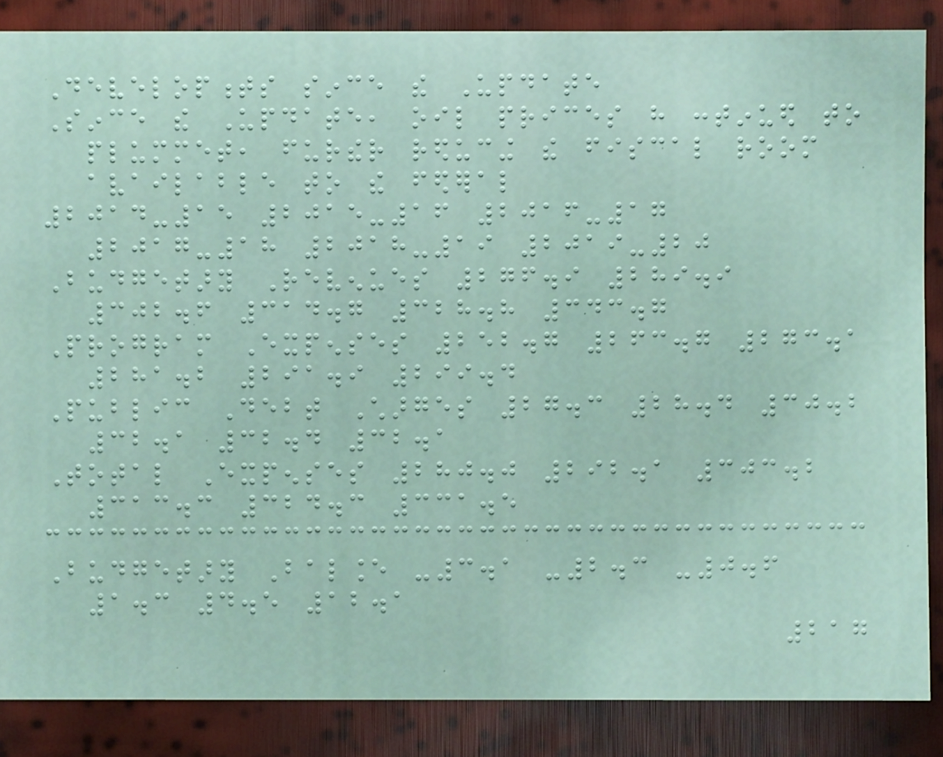Developments since the Update
Since the Update, oil prices have continued to
plummet, further reducing the fiscal room
available to the federal
2014-15 2015-16 2016-17
2017-18 2018-19 2019-20
Budgetary Revenues 276.9 289.9
302.6 314.7 328.8 343.7
Program Expenses 252.7 263.7 273.1
281.2 291.9 299.4
Public Debt Charges 27.3 28.4 30.2
32.1 32.4 32.1
Total Expenses 280.0 292.1 303.2
313.3 324.3 331.5
Budgetary Balance -3.1 -2.3 -0.6
1.3 4.5 12.1
217
